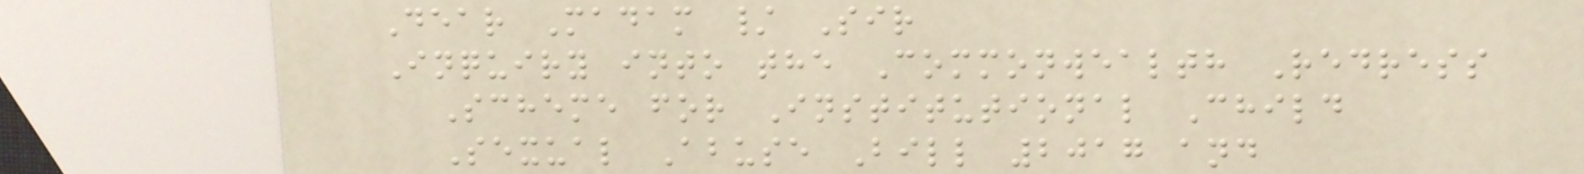Dear Madam / Sir
Inquiry into the Commonwealth Redress
Scheme for Institutional Child
Sexual Abuse Bill 2017 and
